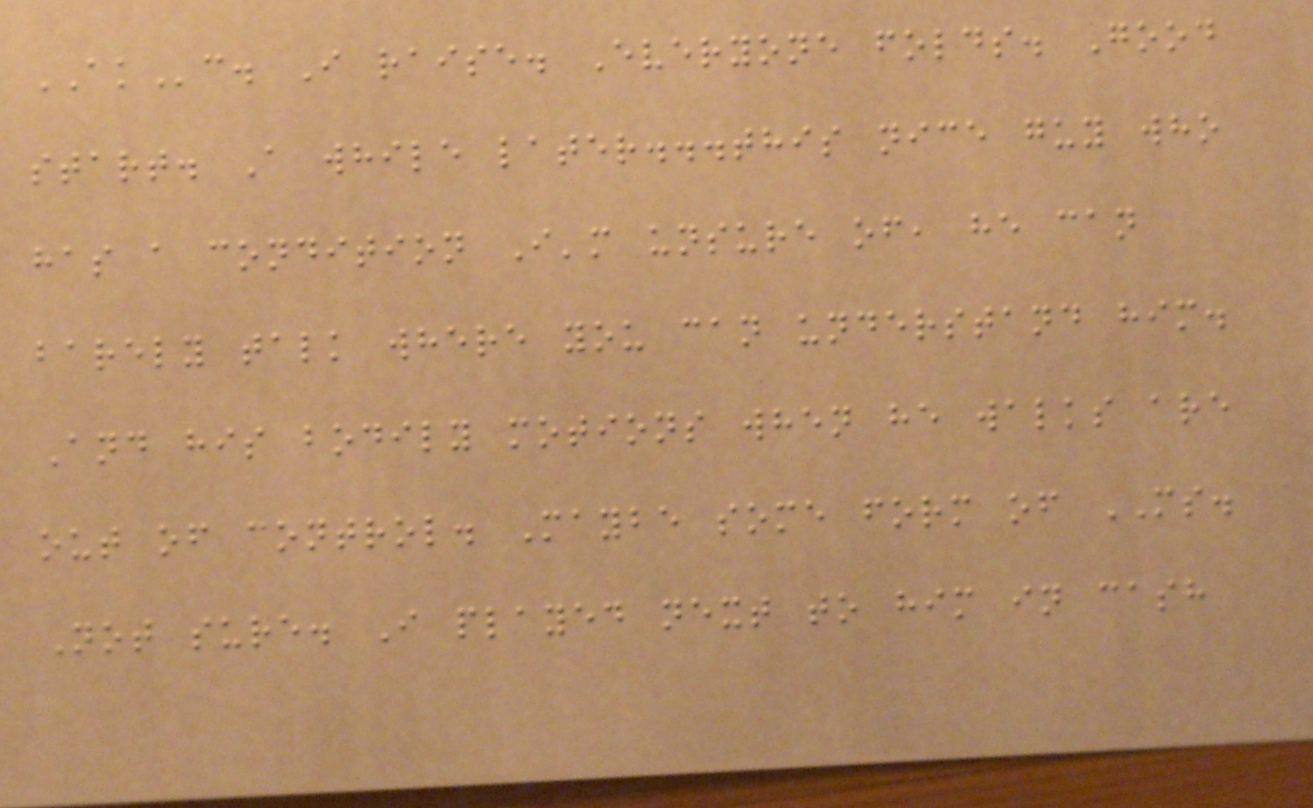AKc. I raise. Everyone folds. Good
start. A while later...this nice guy who
has a condition I'm unsure of, he can
barely talk where you can understand him.
And his bodily motions when he walks are
out of control. Maybe some form of MS.
Not sure. I played next to him in cash
